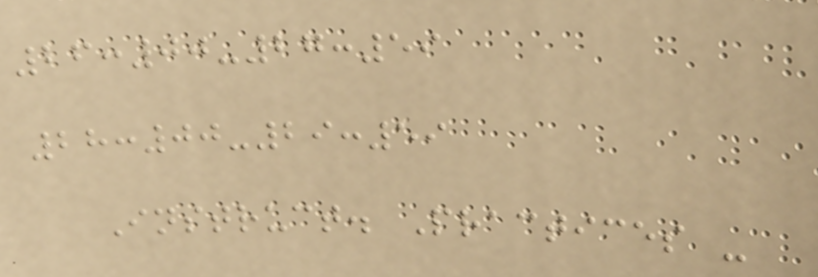26:00-27:59
28:00-29:59
Instruct. Practices -
